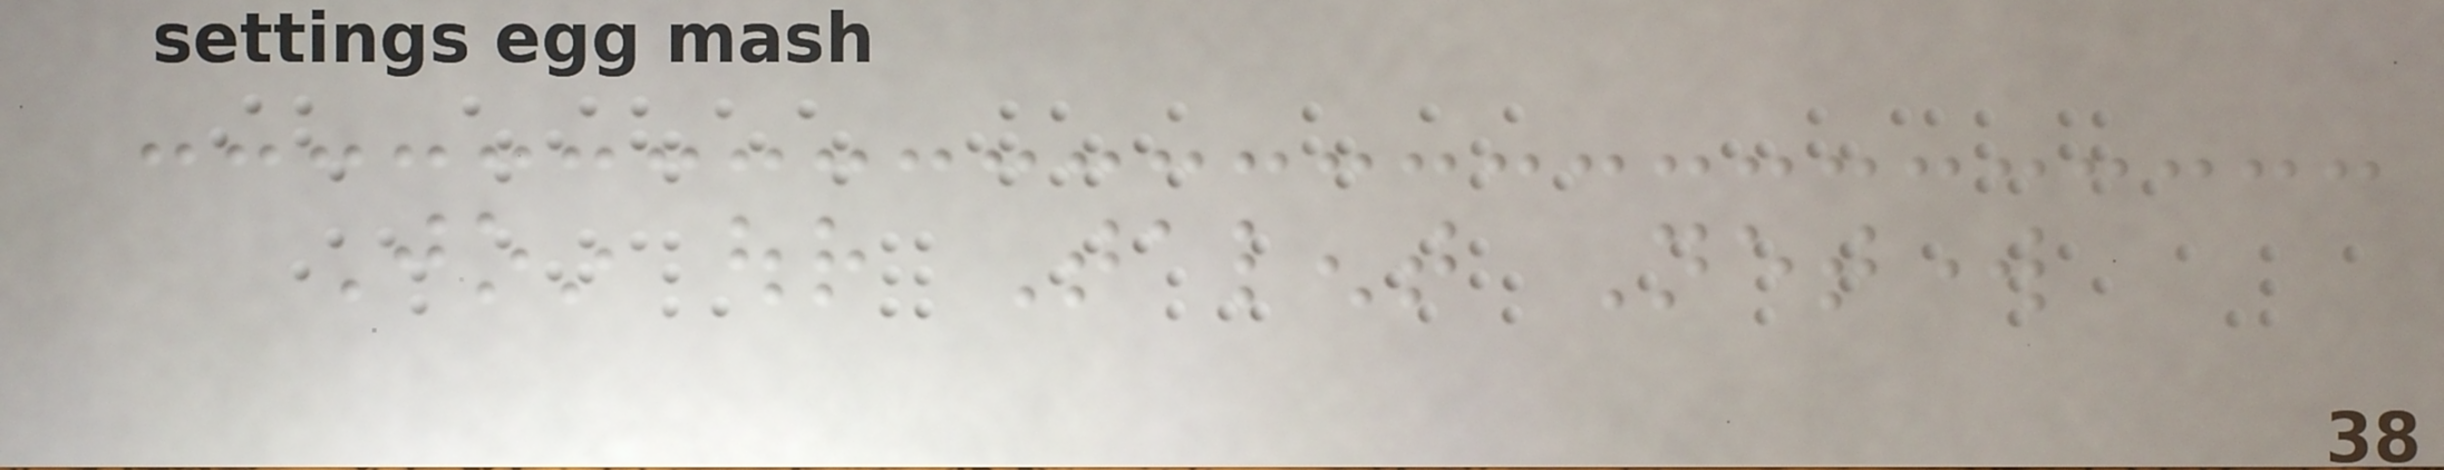Join our Talent Network
